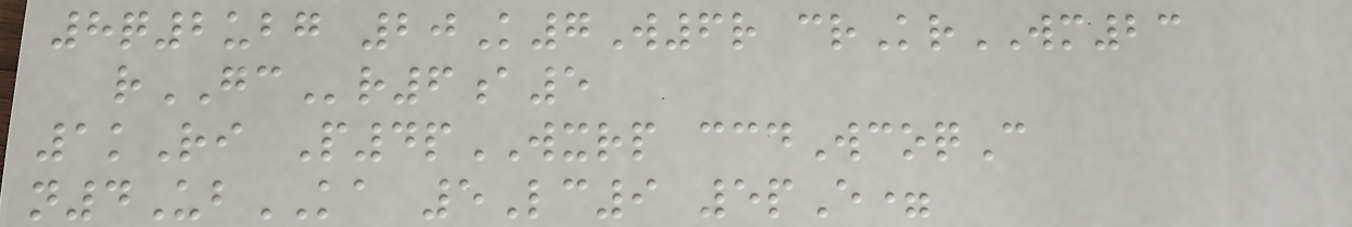8q2ubg 20K7W6r crKrWM23
rGCr6a5
1kRi P4pWXRP ccdWcoqC
n4UbKA 5Lc9 5pE=
